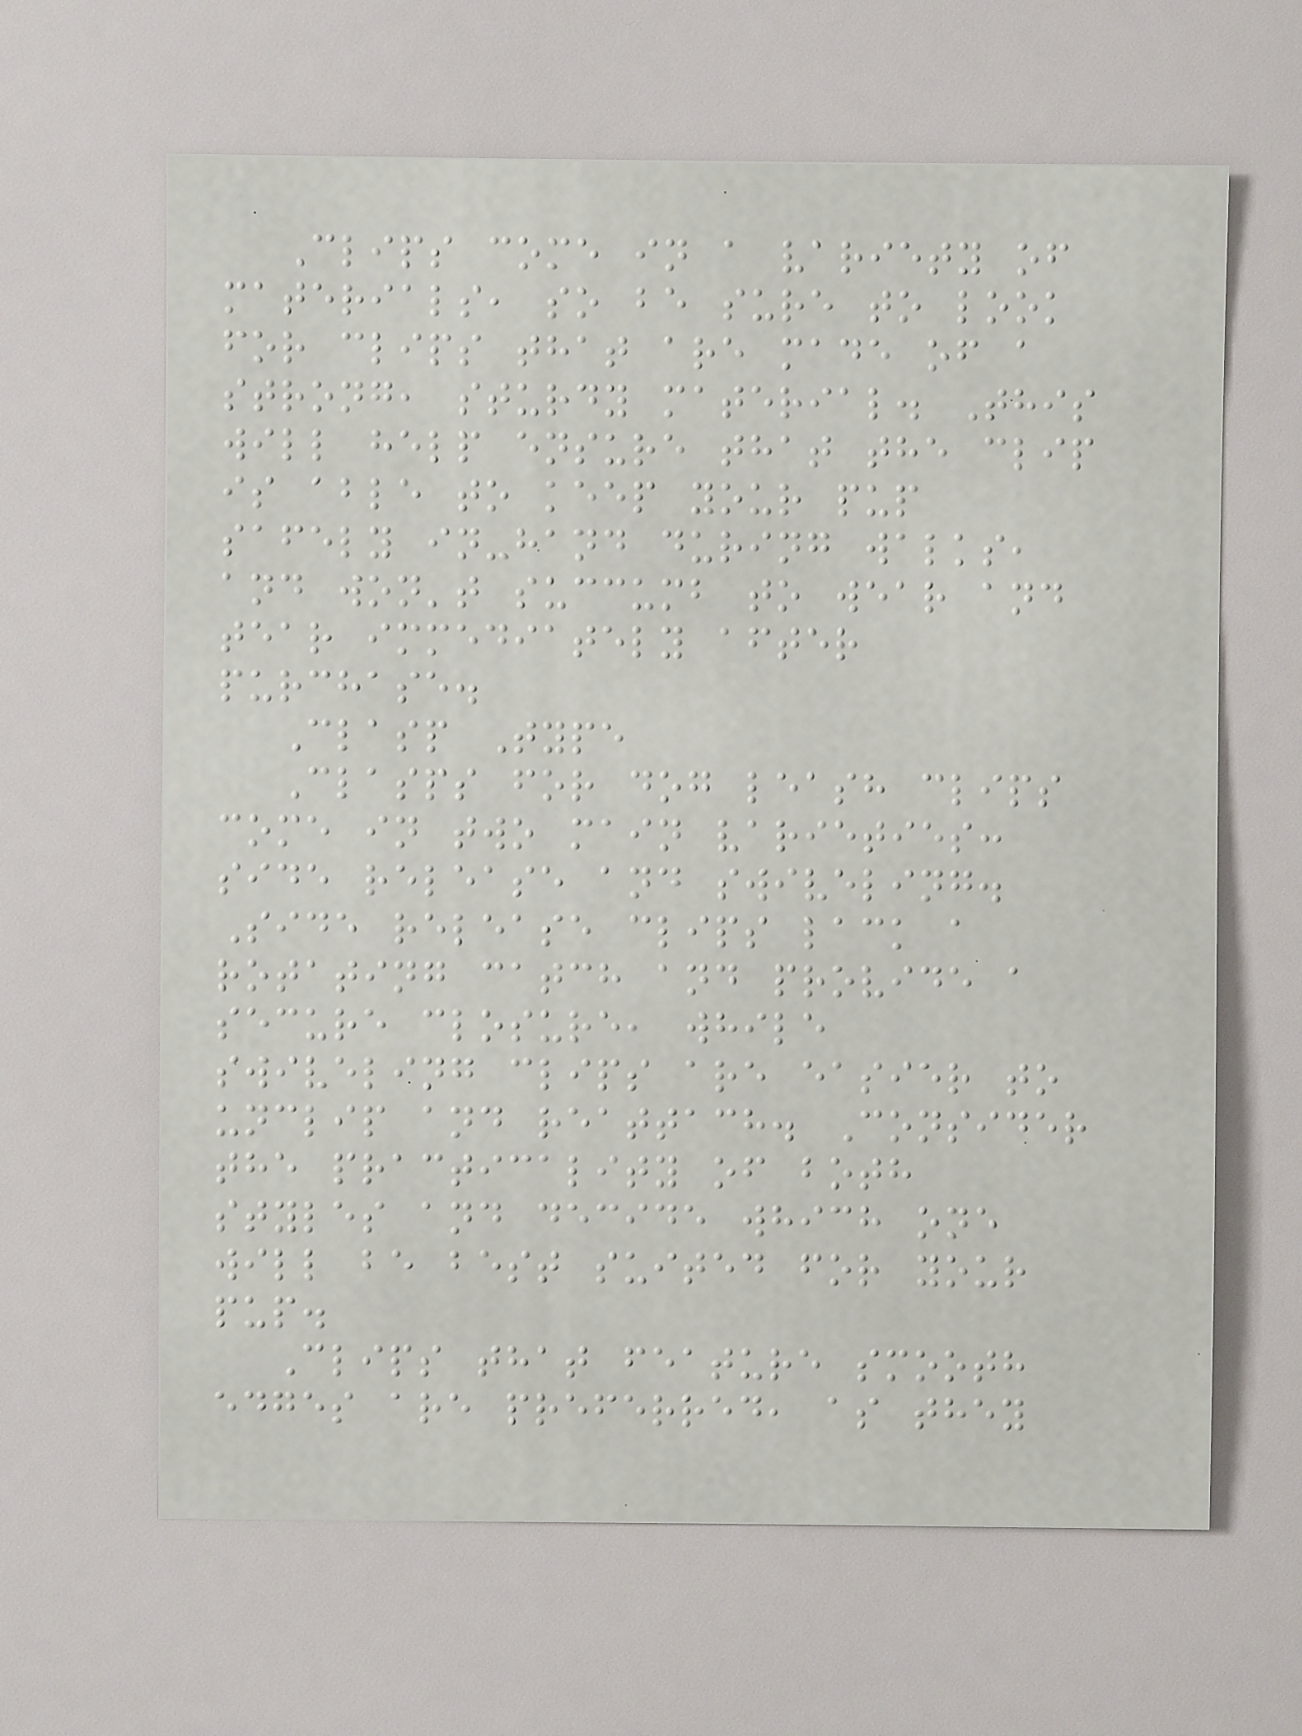Clips come in a variety of
materials, so be sure to look
for clips that are made of a
strong, sturdy material. This
will help ensure that the clip
is able to keep your pup
safely in-hand during walks,
and won't succumb to wear and
tear immediately after
purchase.
Clasp Type
Clasps for dog leash clips
come in two main varieties:
side release and swiveling.
Side release clips lack a
rotating catch and provide a
secure closure, while
swiveling clips are easier to
unclip and reattach. Consider
the practicality of both
styles and decide which one
will be best suited for your
pup.
Clips that feature smooth
edges are preferred, as they
